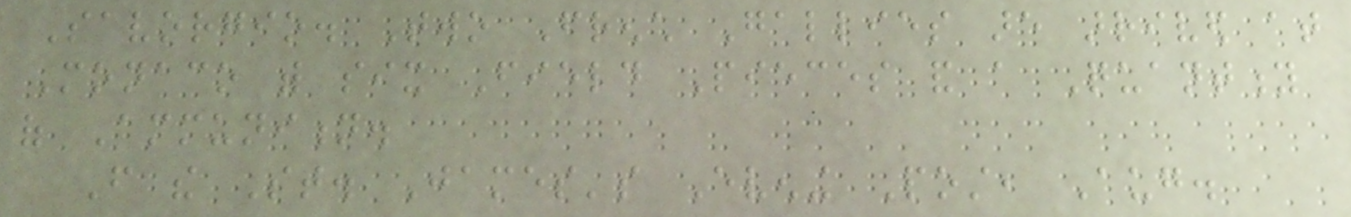Savorgio. Two French Gallies are arrived at
Monaco with six Field Pieces and a Quantity
of Ammunition.
From the St. James's Evening Post, Aug.
